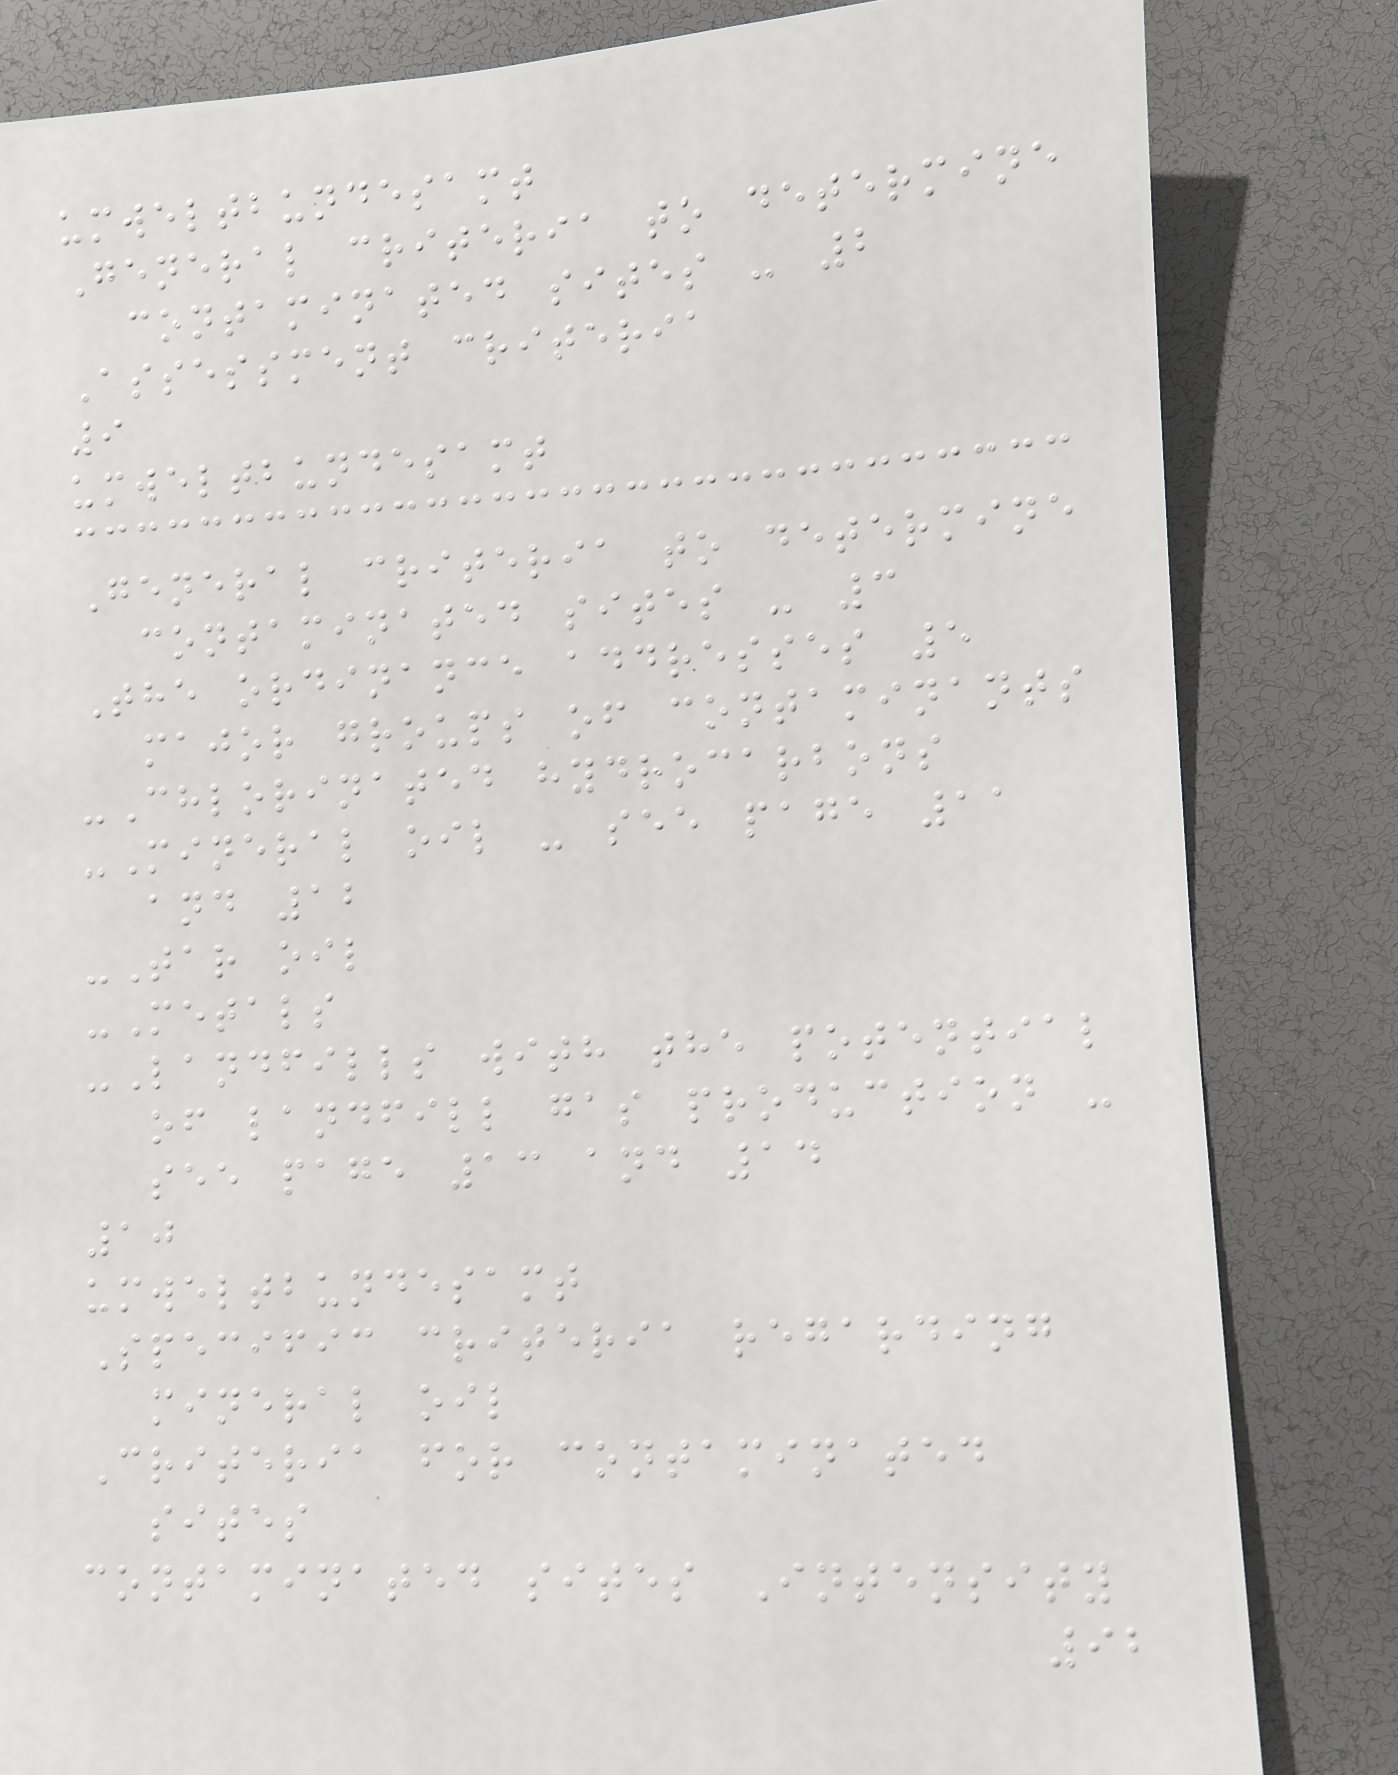umweltbundesamt
General criteria to determine
contaminated sites - 2
Assessment criteria
9
umweltbundesamt
General criteria to determine
contaminated sites - 3
The ordinance addresses 5
major groups of contaminants
-Chlorinated hydrocarbons
-Mineral oil - see page 11
and 12
-Tar oil
-Metals
-Landfills with the potential
of landfill gas production -
see page 13 and 14
10
umweltbundesamt
Specific criteria regarding
mineral oil
Criteria for contaminated
sites
contaminated sites Intensity
92
